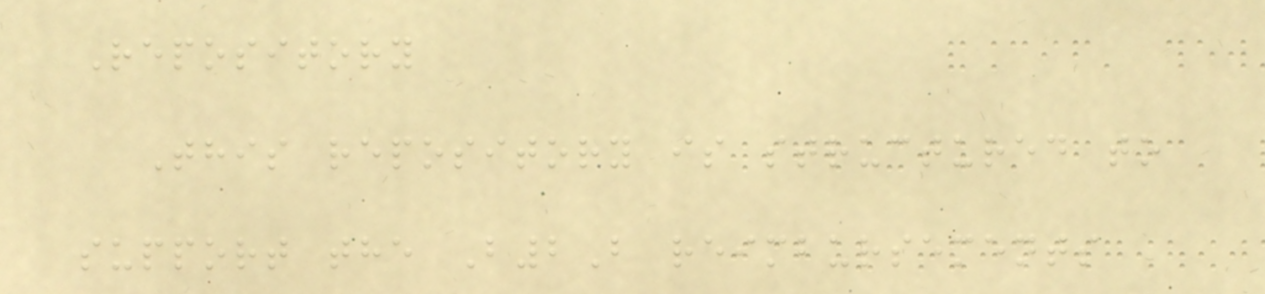Repository
This repository is structured to
support the B2B reimbursements
